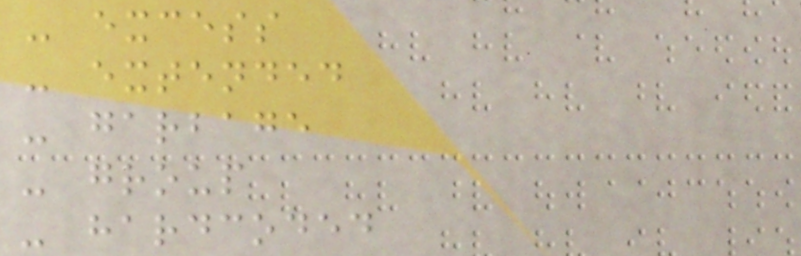- excess
- extended
- garbage
- group
- hardcoded
